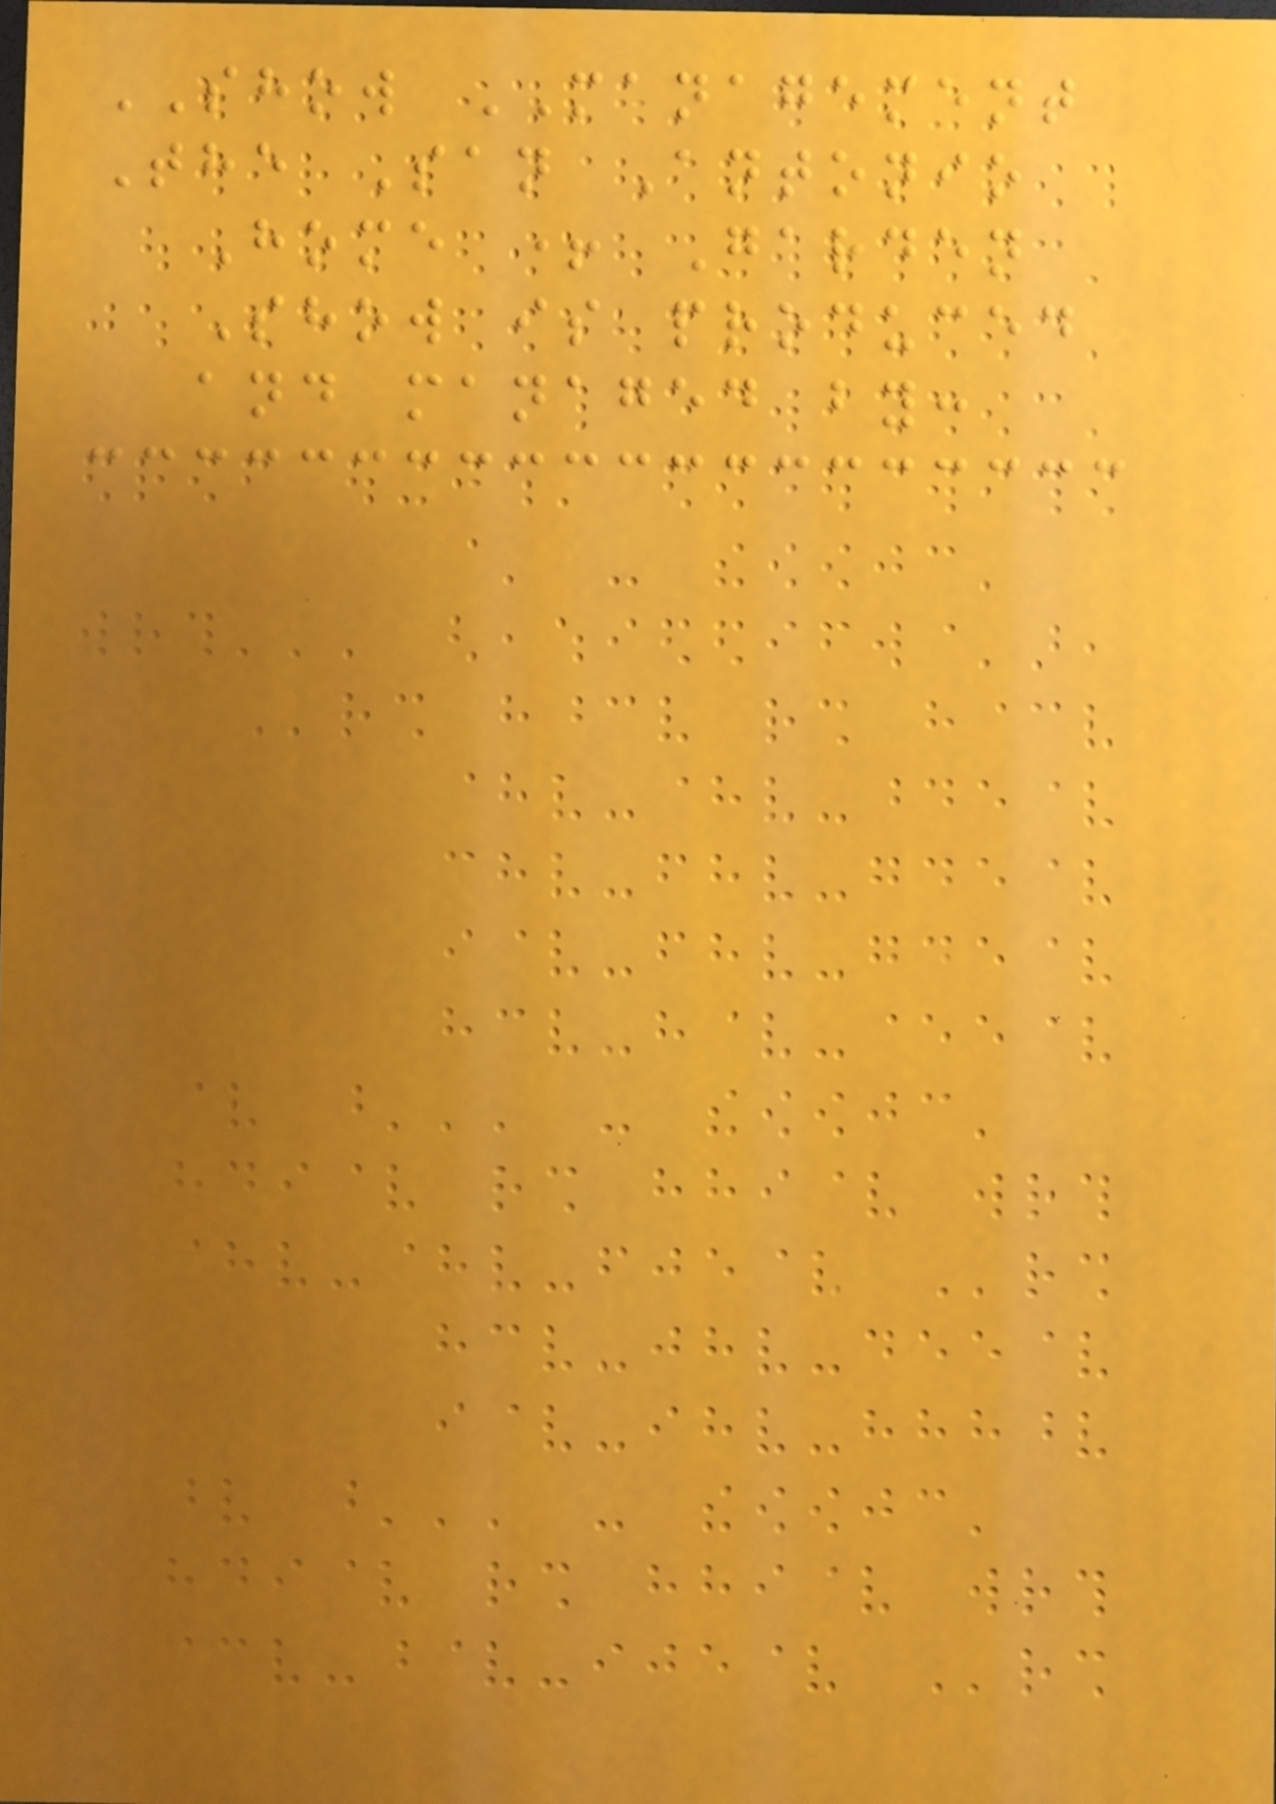SHOW MANAGEMENT
The San Antonio
Home + Garden
Show is produced
and managed by:
